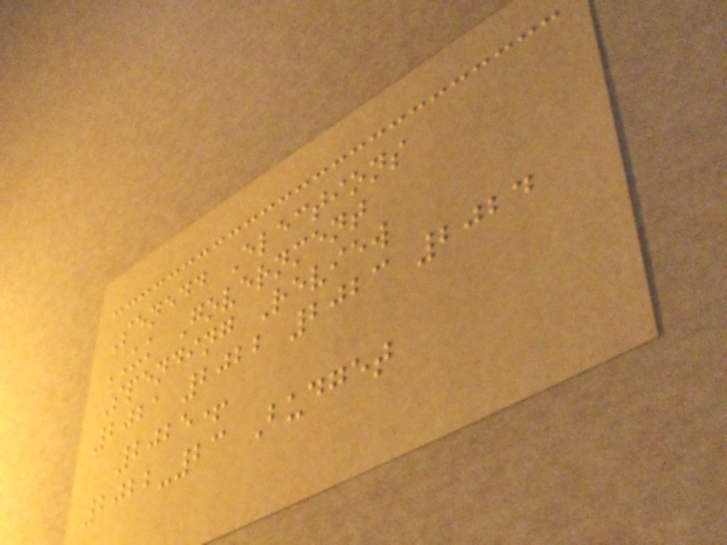Senedd Elections
UK Government
Spending Review
2021 2022 2023 2024
2025+
2022-23 Budget
